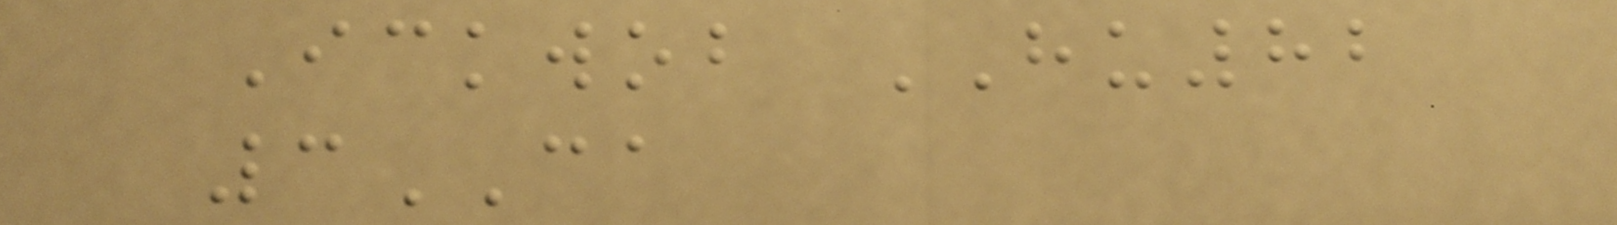Ickwob HU82
3CA
